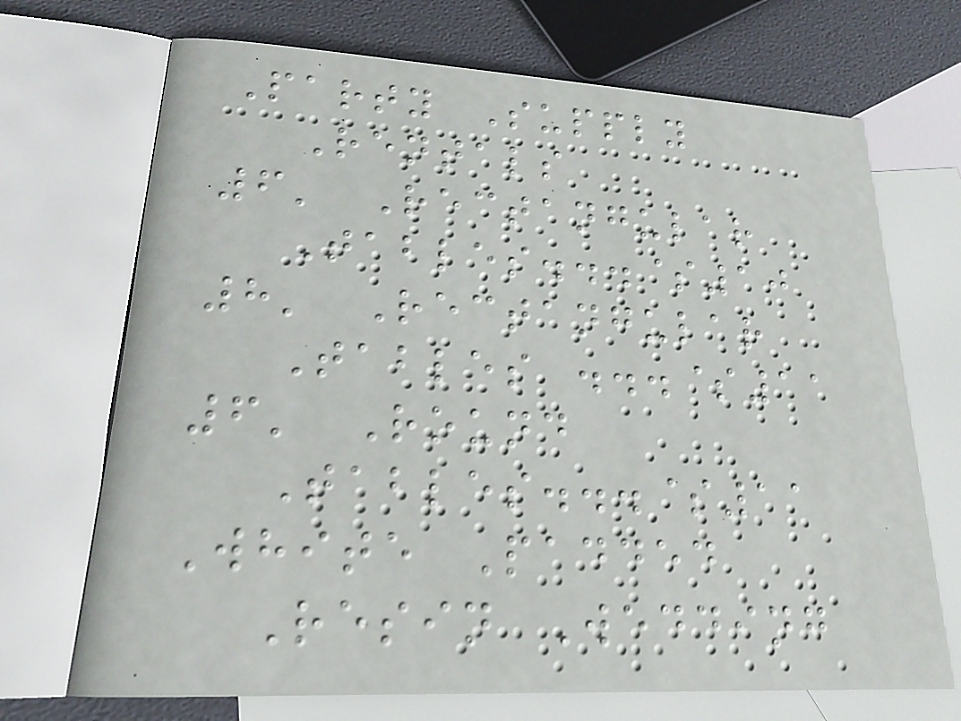Party Supply
Rentals
6' Rectangular
Tables...$10
8' Rectangular
Tables ...$11
6' Round
Tables...$11
White Padded
Resin Wedding
